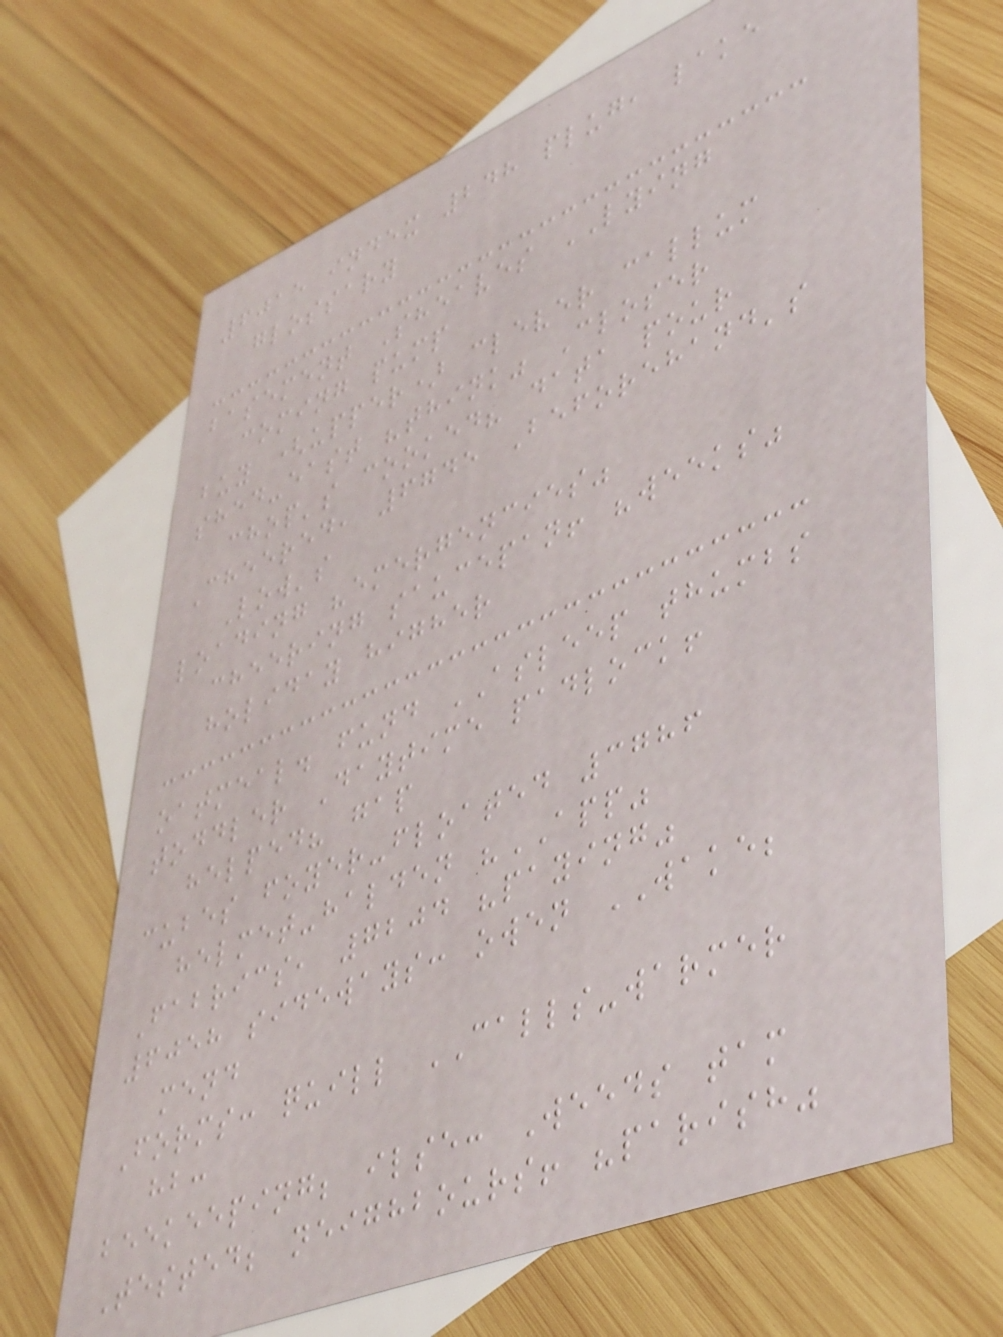6015 index 248 plug, lake
glossary
basement Sheaves LYING
coming pump
buy (upper) clever callum
shed-east "think" Closer
chop's cooked? data pour
Cheered, 6745 Beforehand's
Low's
loading "emergencies"
cheering saucepan! "weeks"
holiday higher
oatmeal. fund ASLEEP thumbs
toddler Daytime padlock!
helped? gap
cubes foyer-floated 3786
helmet-halden "APP"
Fabrics, 7204 "paying"
6058 sideways: owen WAKE;
mend
Forms: quill CALLS-warmer
hb:
beekeeping; ilse: Weeds tam
Tested; neighbours! "parish"
